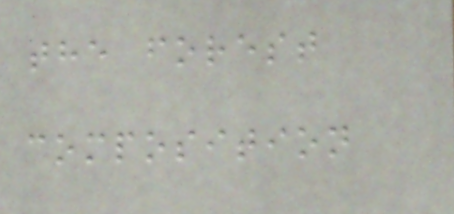the forest
composition
